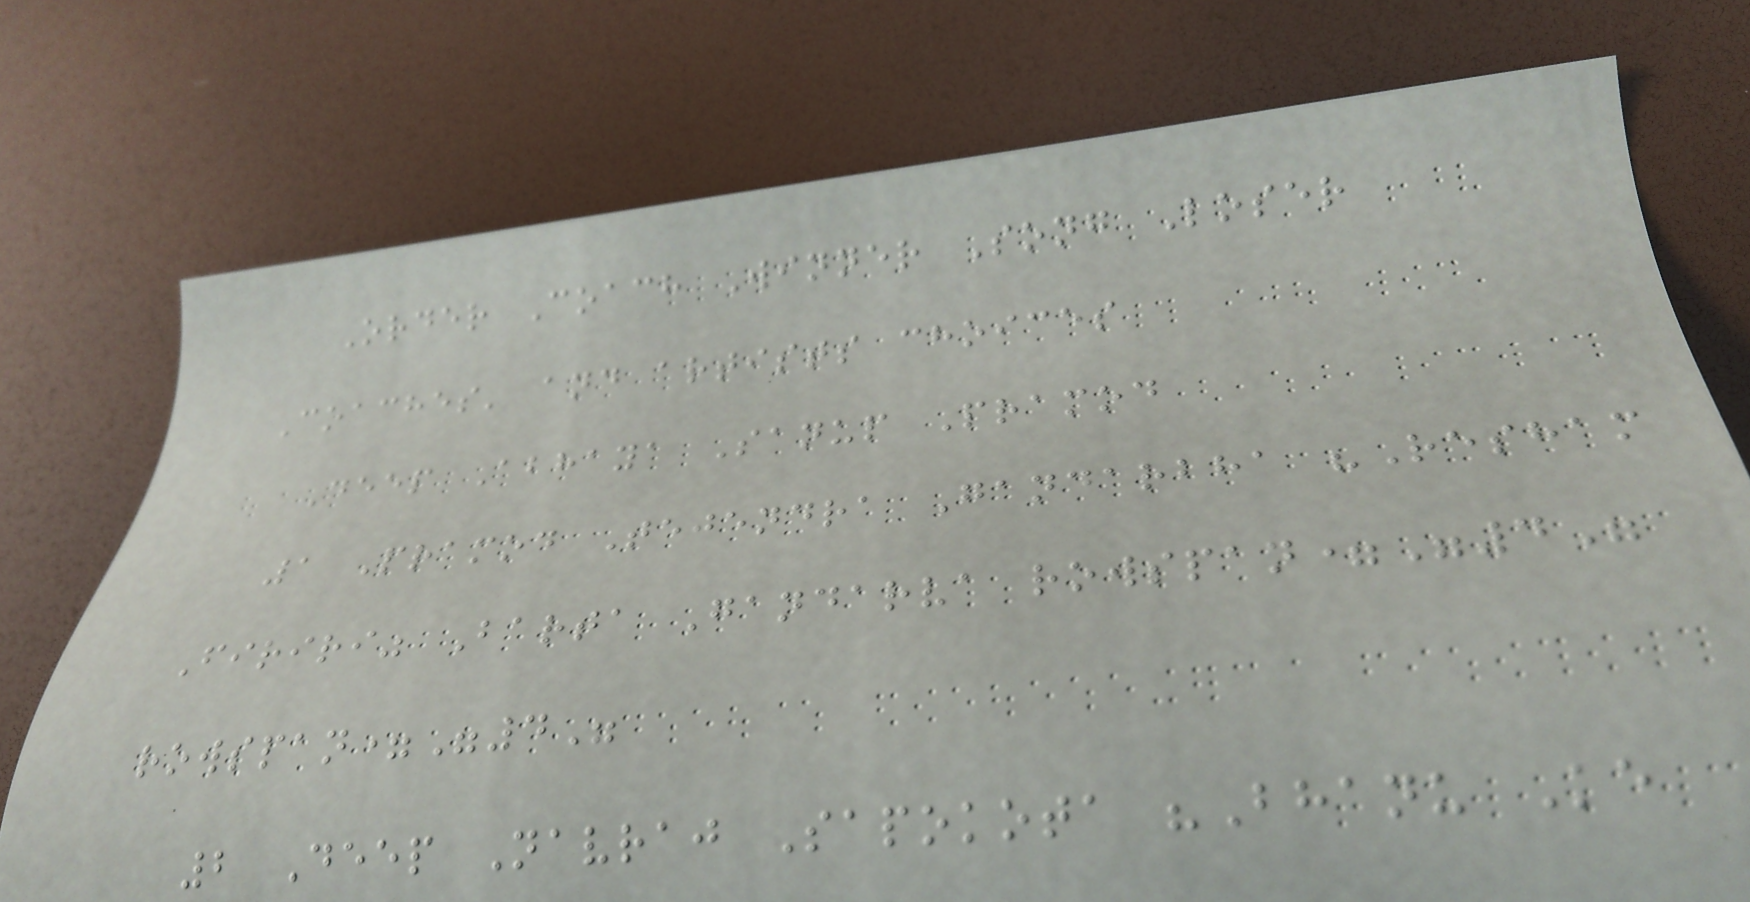Order Coach Winner Song Loser
Coaches' and artists choices
Deep Abhaya Sanup Pramod
1 Pramod Tejendra Gandarbha "Resham
Firiri" Barta Gandarva rowspan="4"
rowspan="4"
2 Deep Navraj Sapokota "Bhanu Ke
